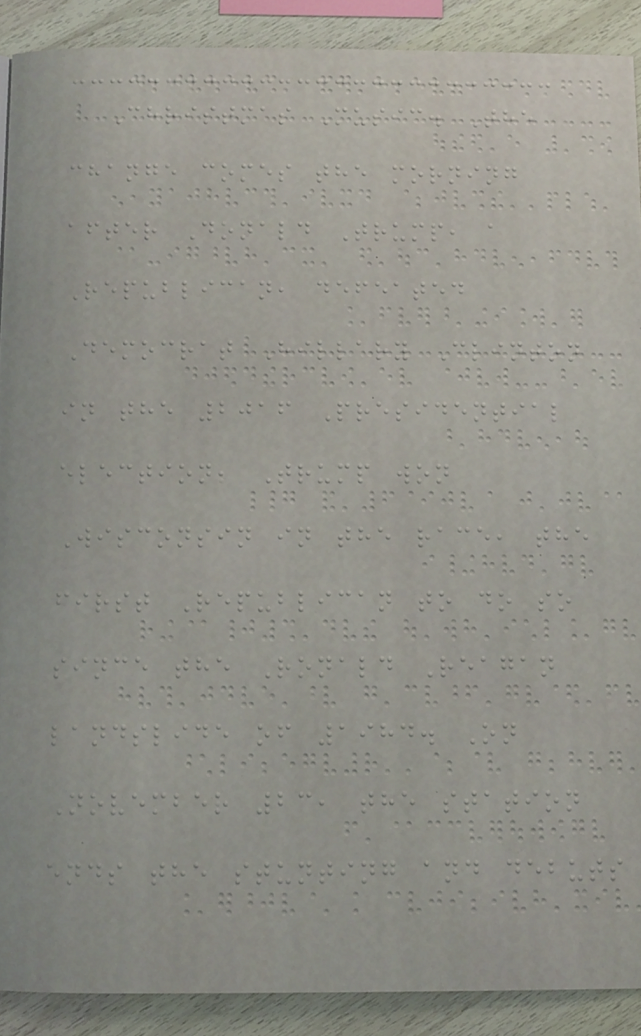Christmas Music. The
change comes the morning
after Donald Trump, a
Republican, defeated
Democrat Hillary Clinton
in the 2016 Presidential
election; Trump won
Wisconsin in the race, the
first Republican to do so
since the Ronald Reagan
landslide of 1984. On
November 23, the station
ends the stunting and debuts
